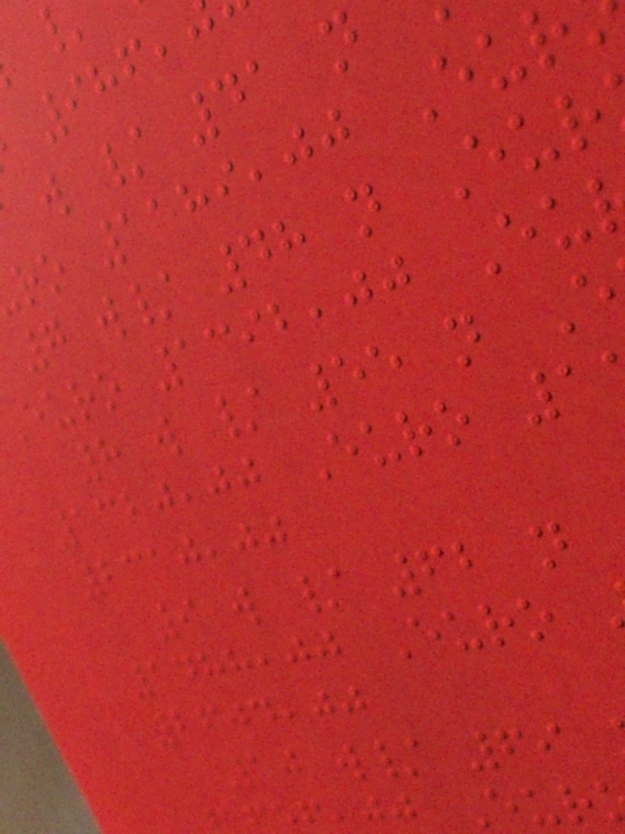w / 41 n
ro 1189,00 Eu
7 w/ 48 n Eur
euro 1392,00 Eu
8 w / 55 n E
1320,00 Euro 1
2310,00
9 w / 62 n
1488,00 Euro
2604,00
10 w/ 69
